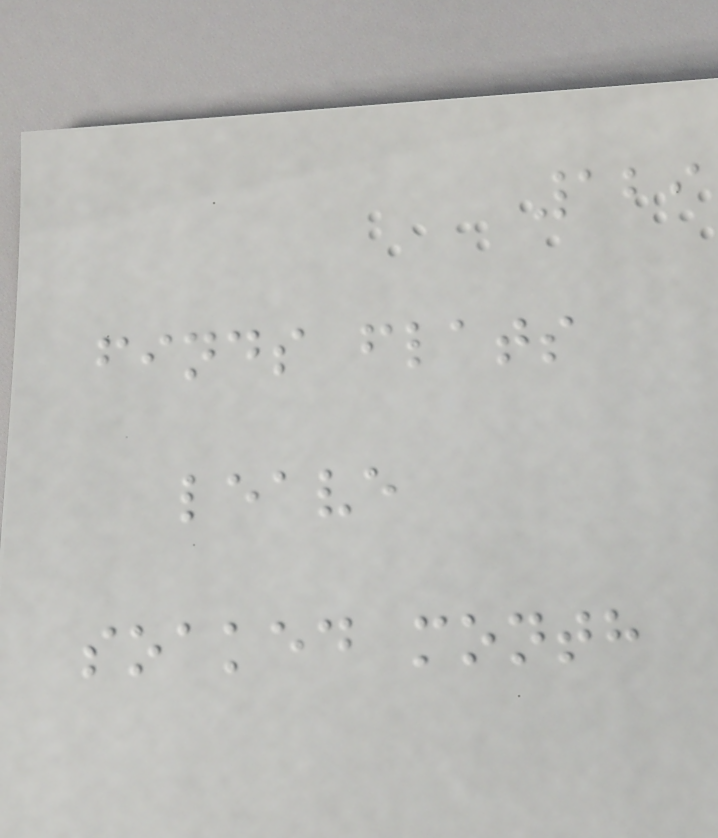129
finds flats
leave
soaked month
